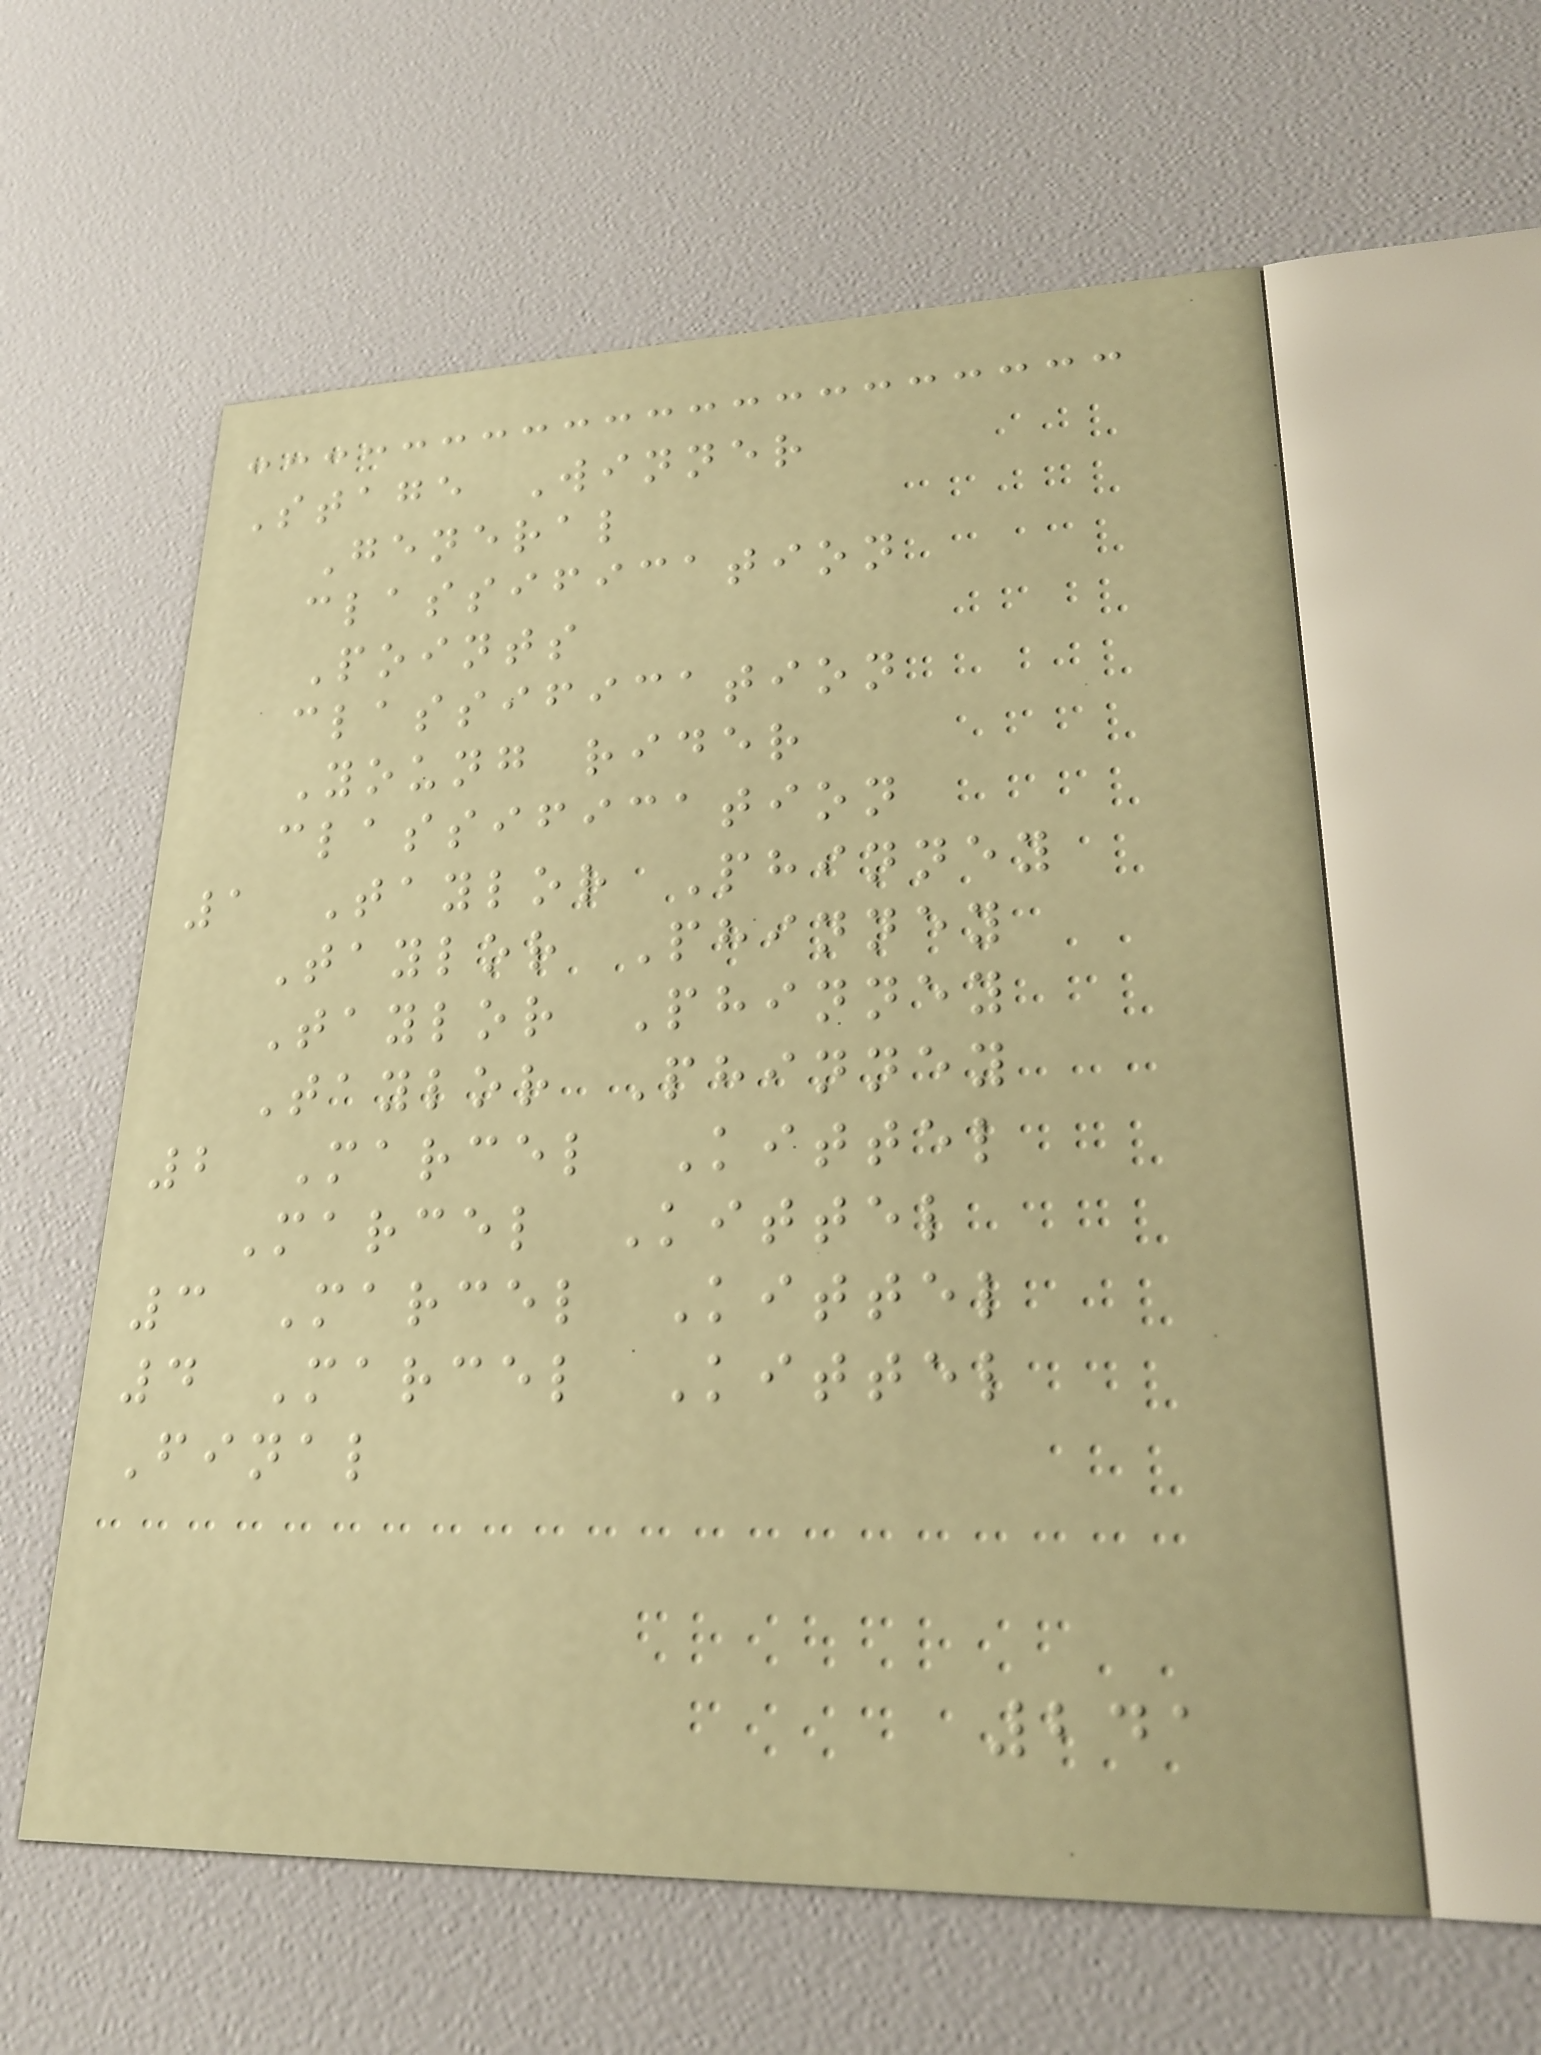Stage Winner
General
classification
Points
classification
Young rider
classification
1 Taylor Phinney
Taylor Phinney
Taylor Phinney
Taylor Phinney
2 Marcel Kittel
Marcel Kittel
3 Marcel Kittel
4 Marcel Kittel
Final
241
